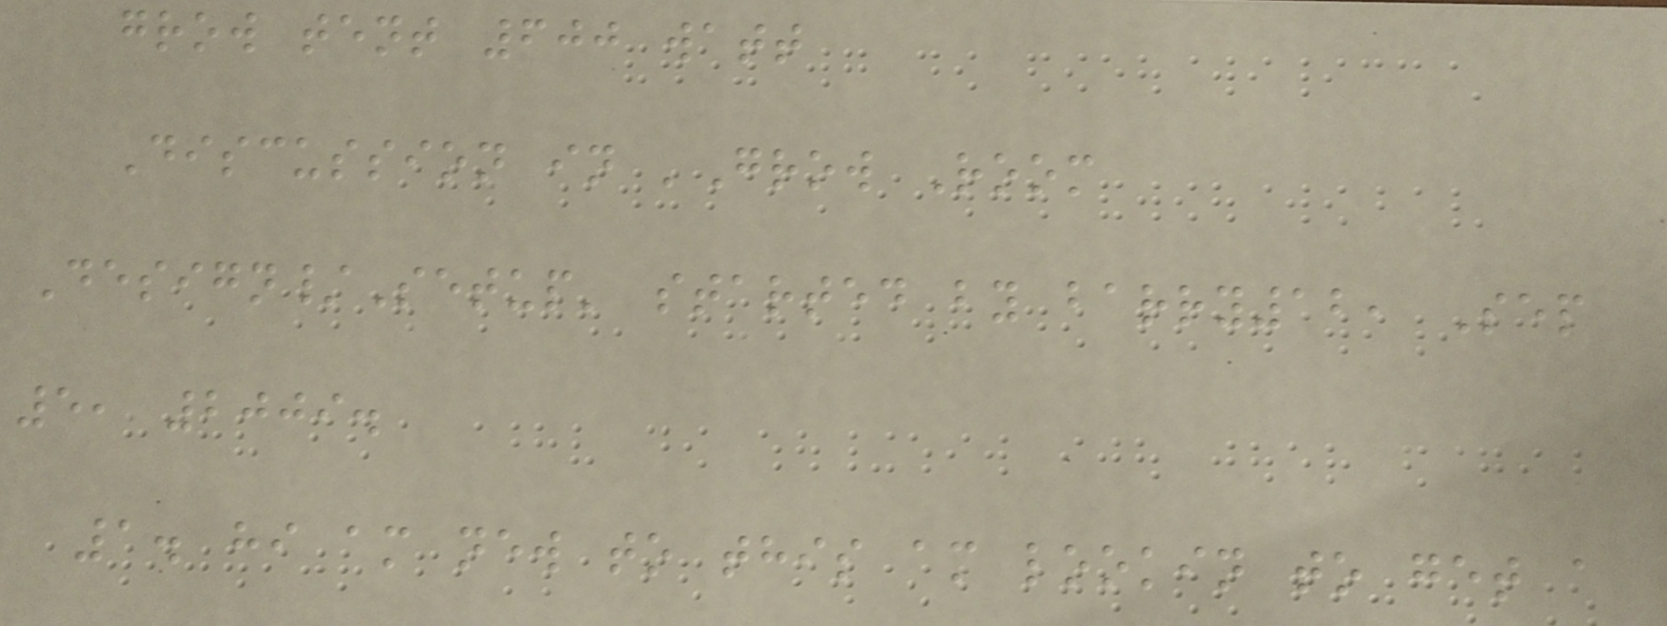grow tent 600 watt
Discussion in 'Grow Room
Design/Setup' started by barry12, Sep
5, 2009.
1. hi am new to this am lookin to get a
